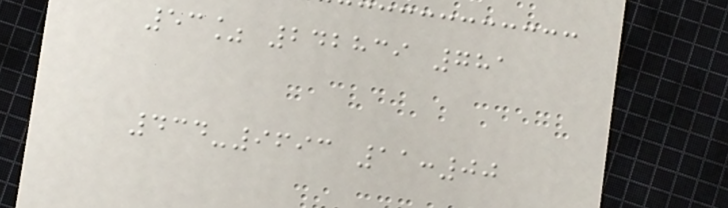53% 242839 781
434-9693 11:00
